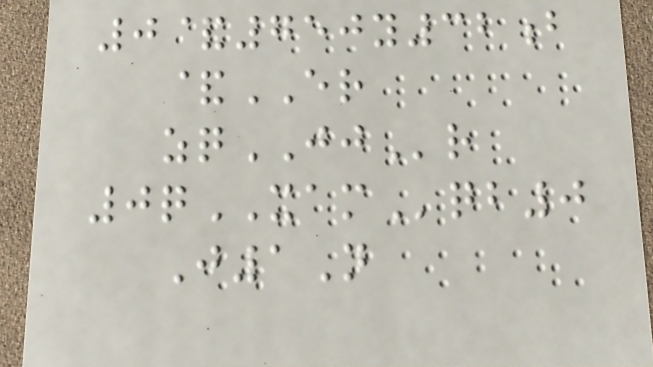0&750y32b
&ER
zqJJr
0qXAMqb0
J1N
